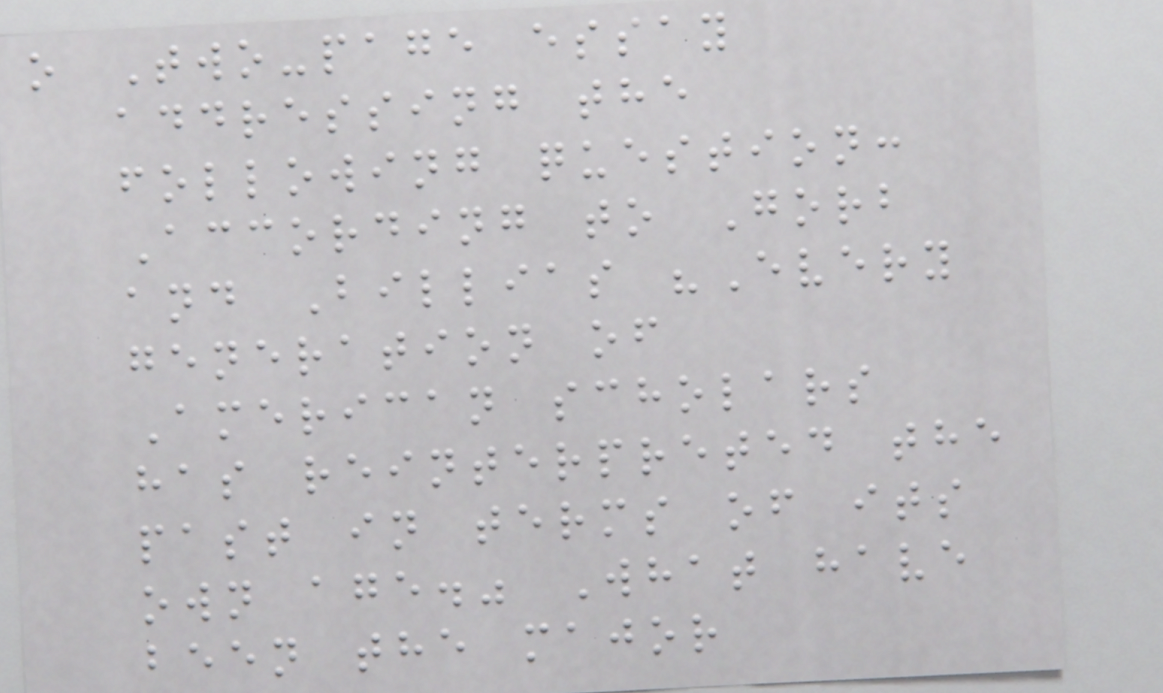o Two-page essay
addressing the
following question:
According to Gorb
and Billias "Every
generation of
American scholars
has reinterpreted the
past in terms of its
own age." What have
been the major
